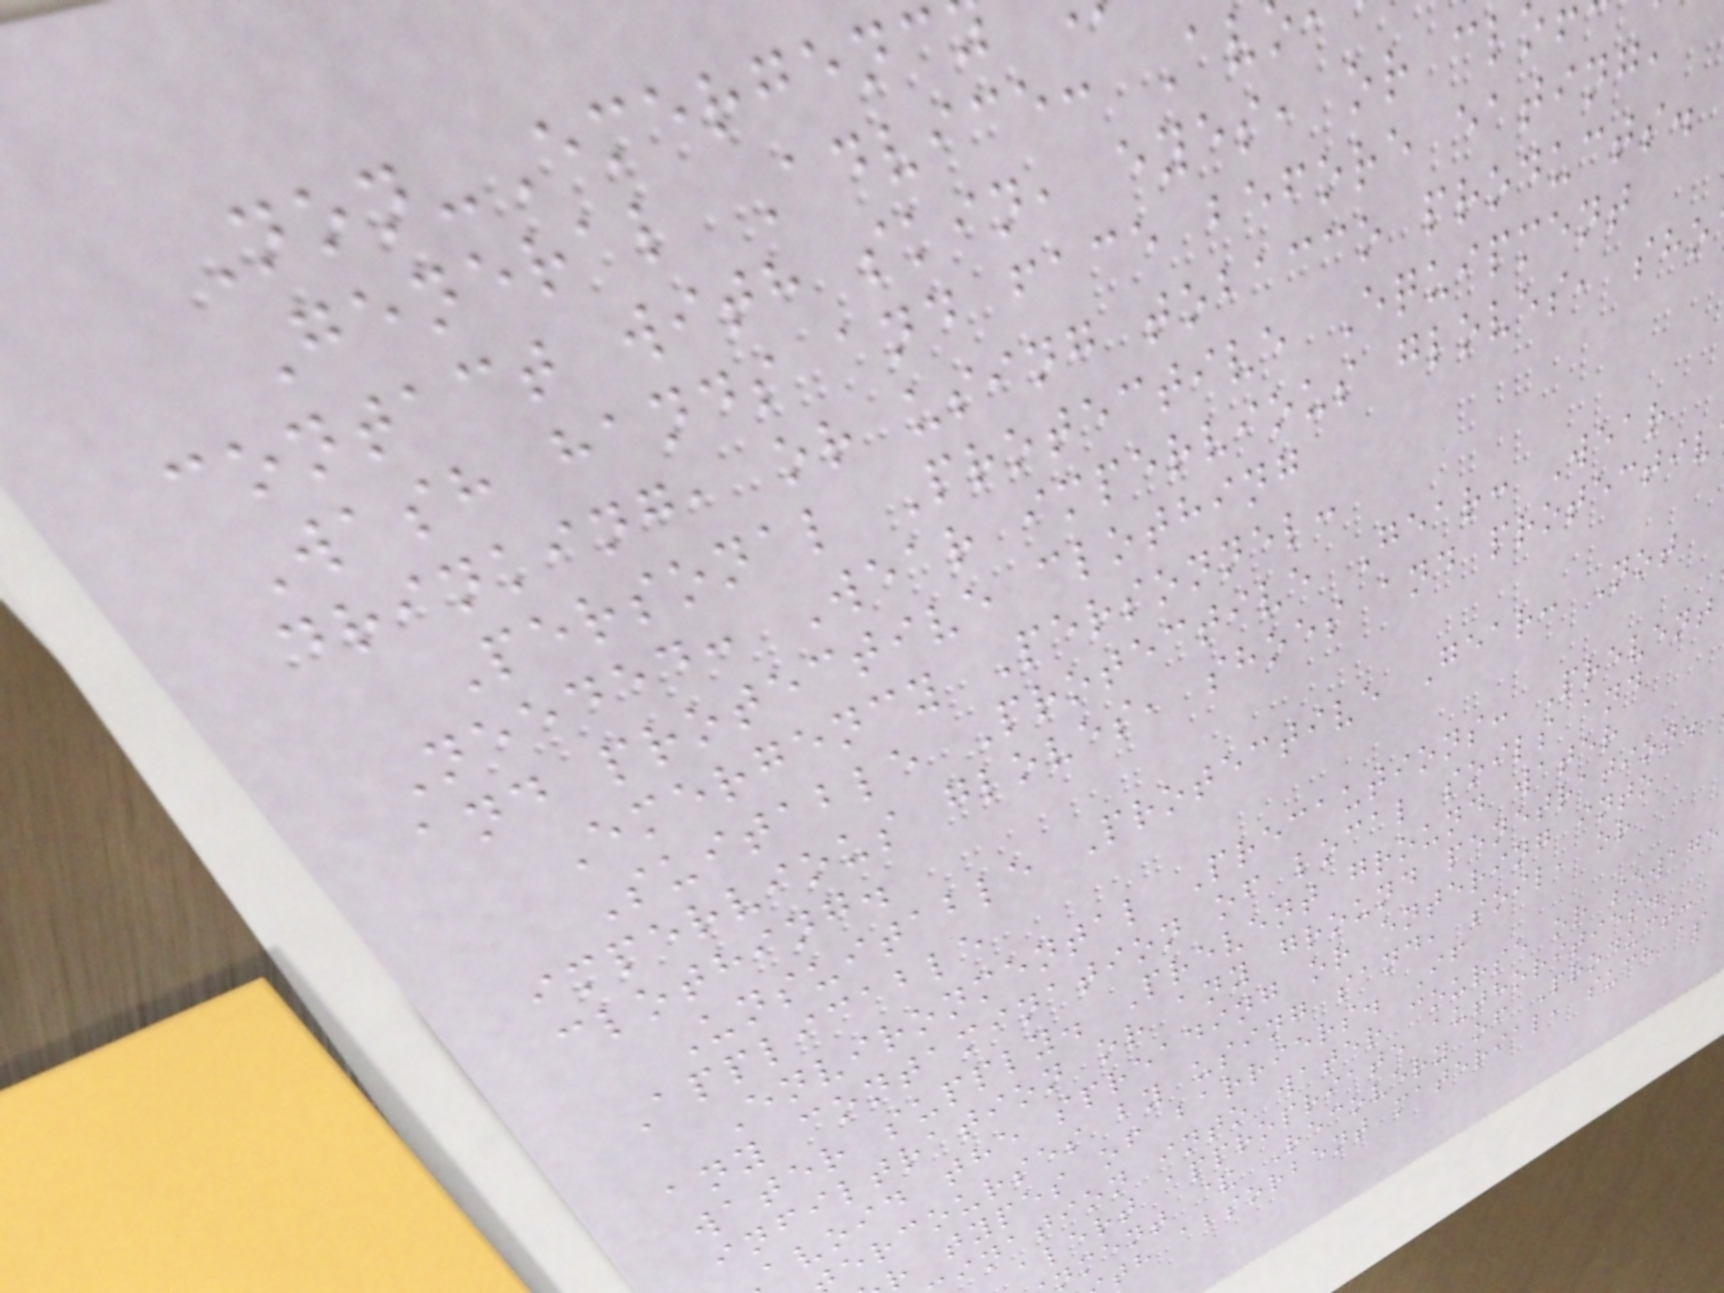Non-Emergenc
General Advice: Av
contact with skin, eyes, or cl
Wash hands and face before eating,
drinking, or using tobacco products.
Personal Protective Equipment
Needed: Wear impervious gloves, sho
and protective clothing
Emergency Personnel:
Suitable Protective Gear: Wear
impervious gloves, shoes and protectiv
clothing.
Unsuitable Protective Gear: Not
Applicable
Environmental Precautions: Prevent
any contamination of local soils and
water supply. Prevent ground water
infiltration or any ground penetration.
avoid the spreading or entering into
ercourses by using sand, soil, or
r types of barriers. If
ination into water course or sewage
alert appropriate authorities.
nment & Recovery of Product:
th absorbent material, such as
